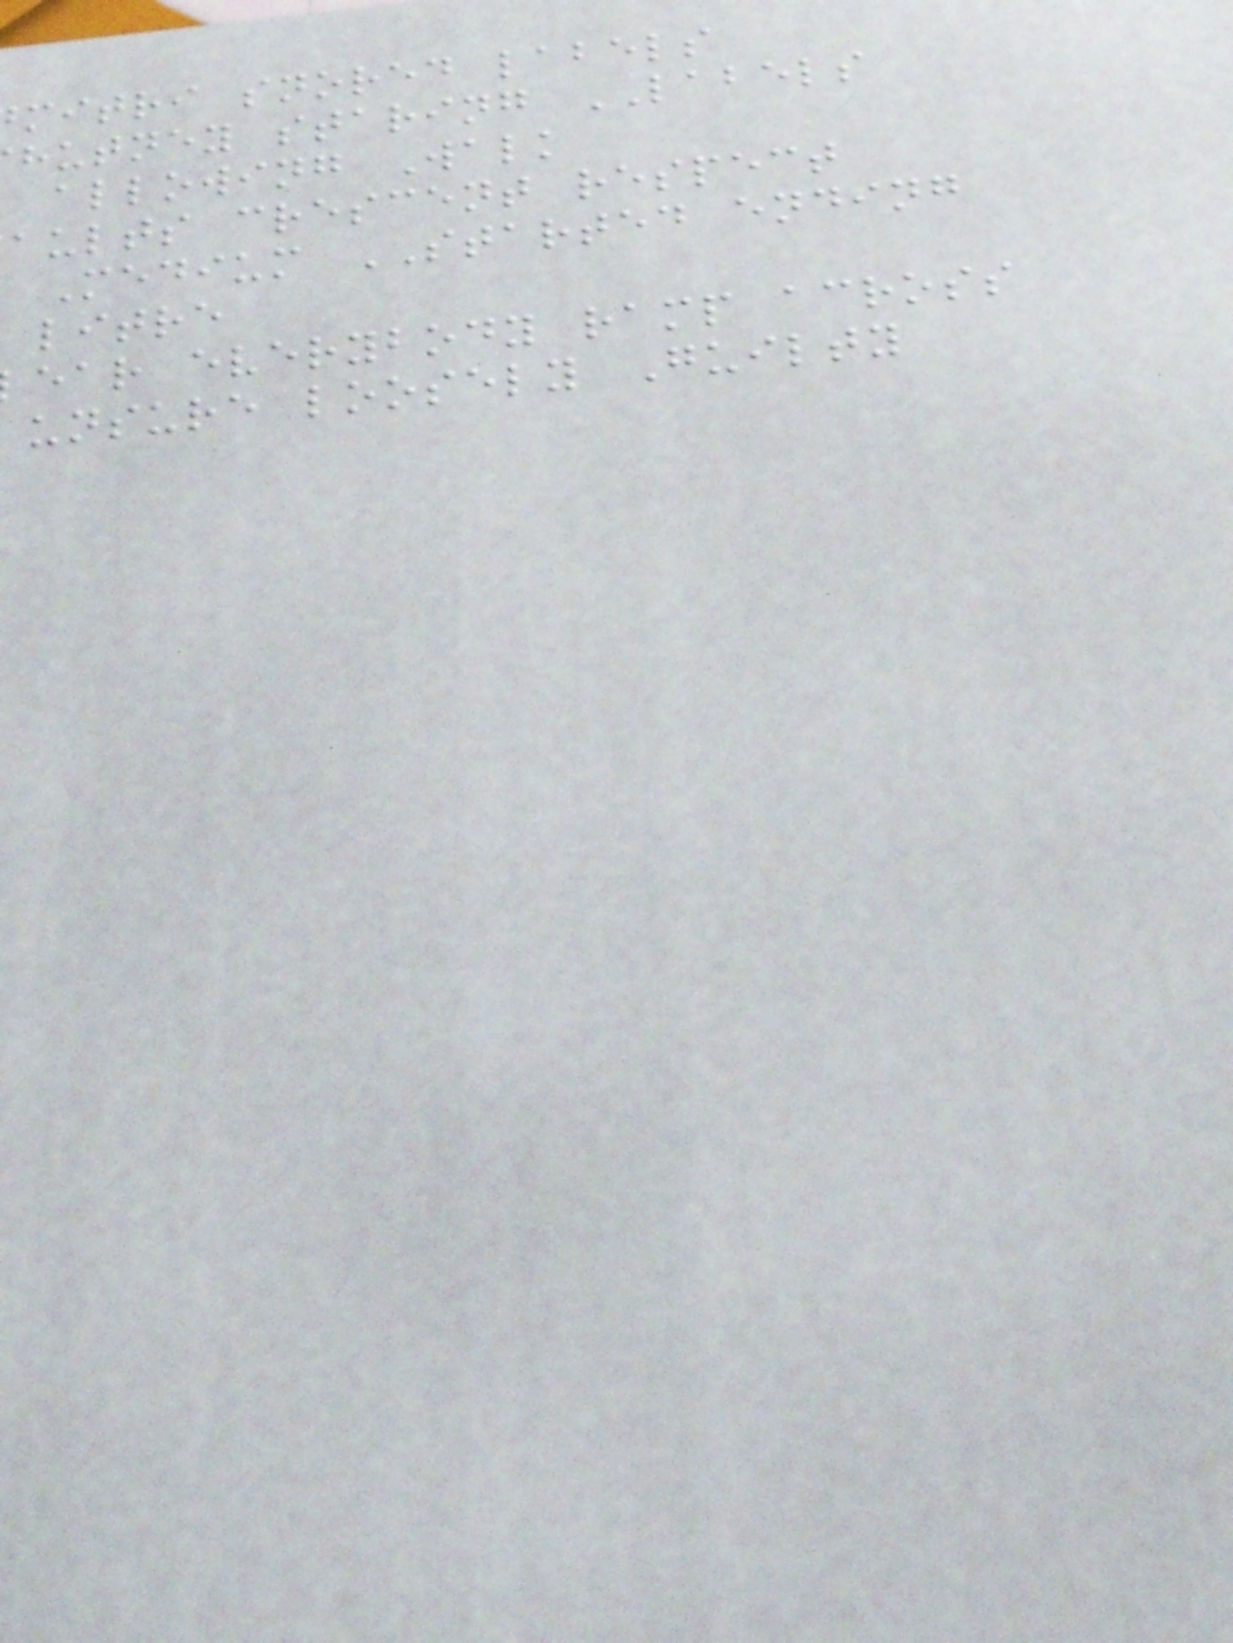mitri snored labels
hutney staring LABELS
allowing Walk
aults crescent respect
Medium STARTED ending
litre
ear everybody ramp across
unsure loosely Guilty
